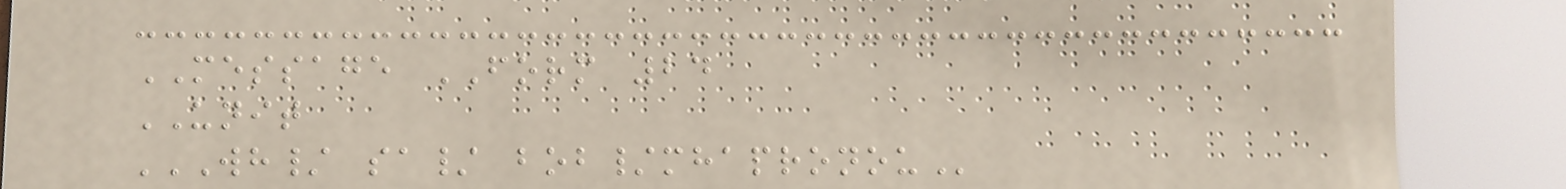MESSAGE FORM 24
UNIT
WH/ SA/ BOB/MHAPRONOU
